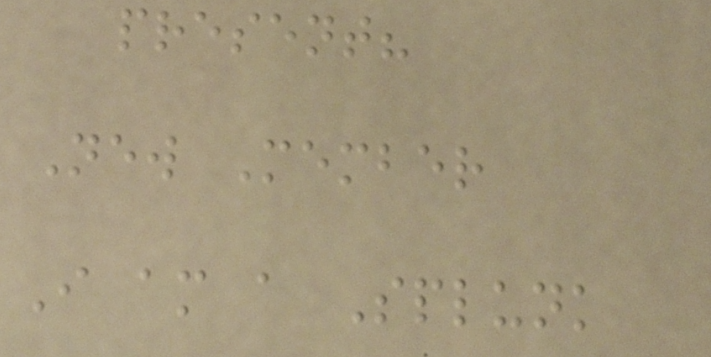present?
New Member
I am a Splunk
